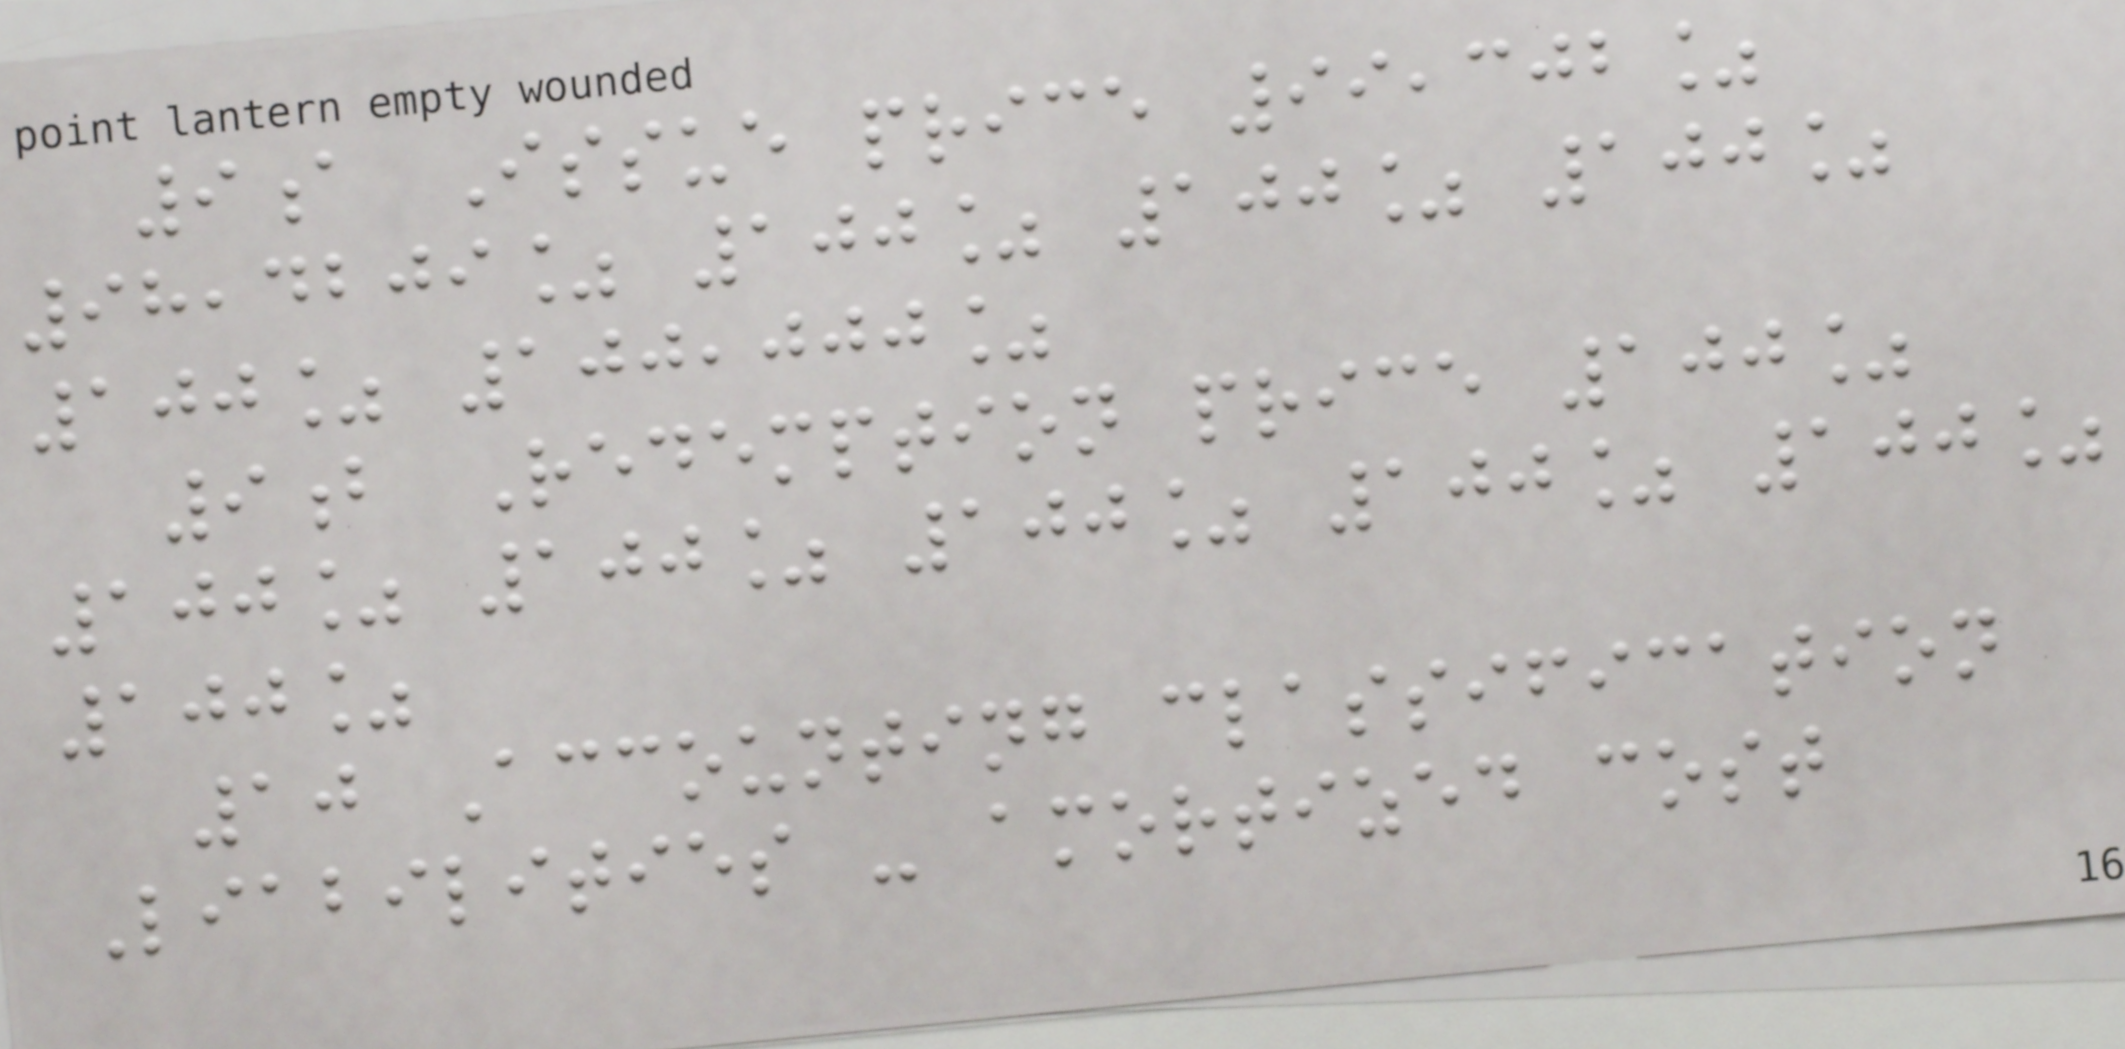9a Issue price 99,302%
98,4209% 100% 100% 100%
100% 100,000%
9b Redemption price 100%
100% 100% 100% 100% 100%
100%
10 Accounting classification
Liabilities - amortized cost
